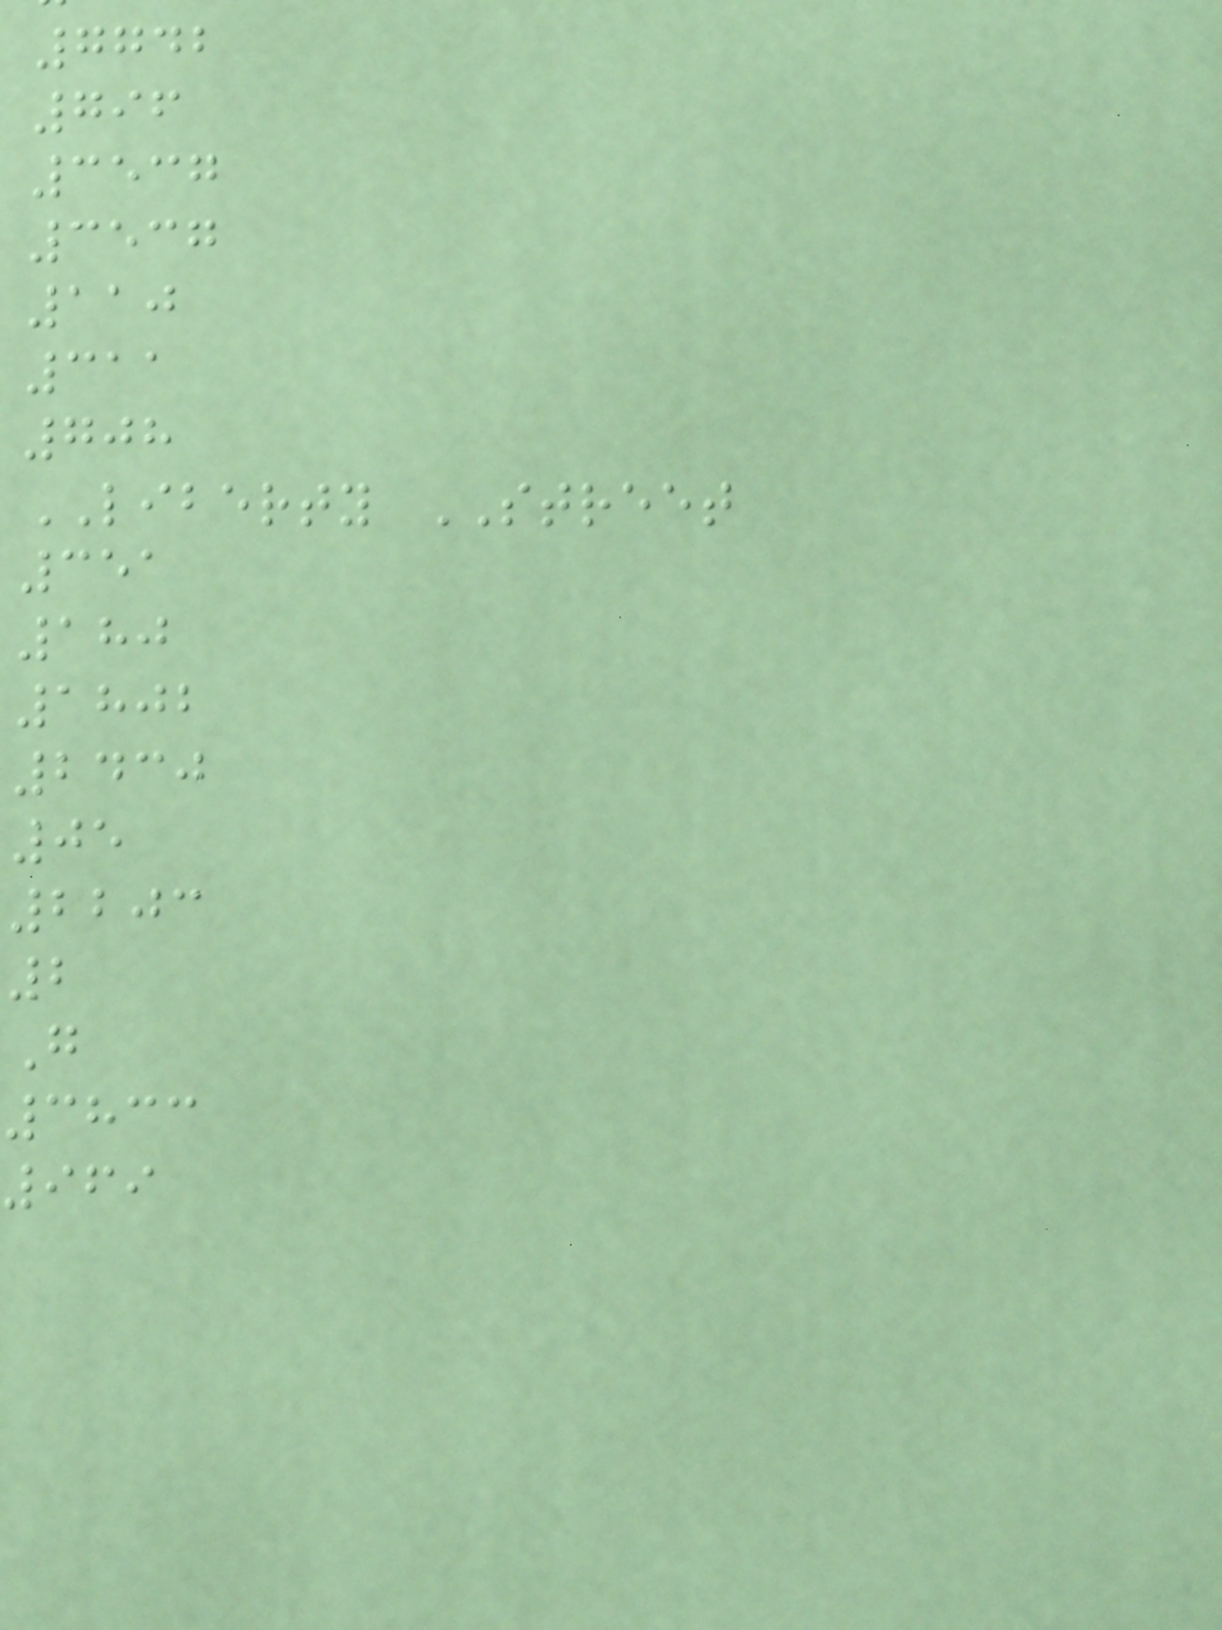7742
796
3537
3537
110
311
708
LIBERTY STREET
351
180
1802
2430
05
2203
2
G
3833
969
